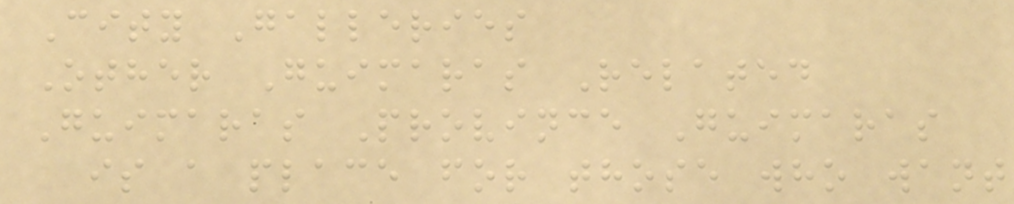City Galleries
Other Guimaras Related
Guimaras Province Guimaras
is a place for those who want
